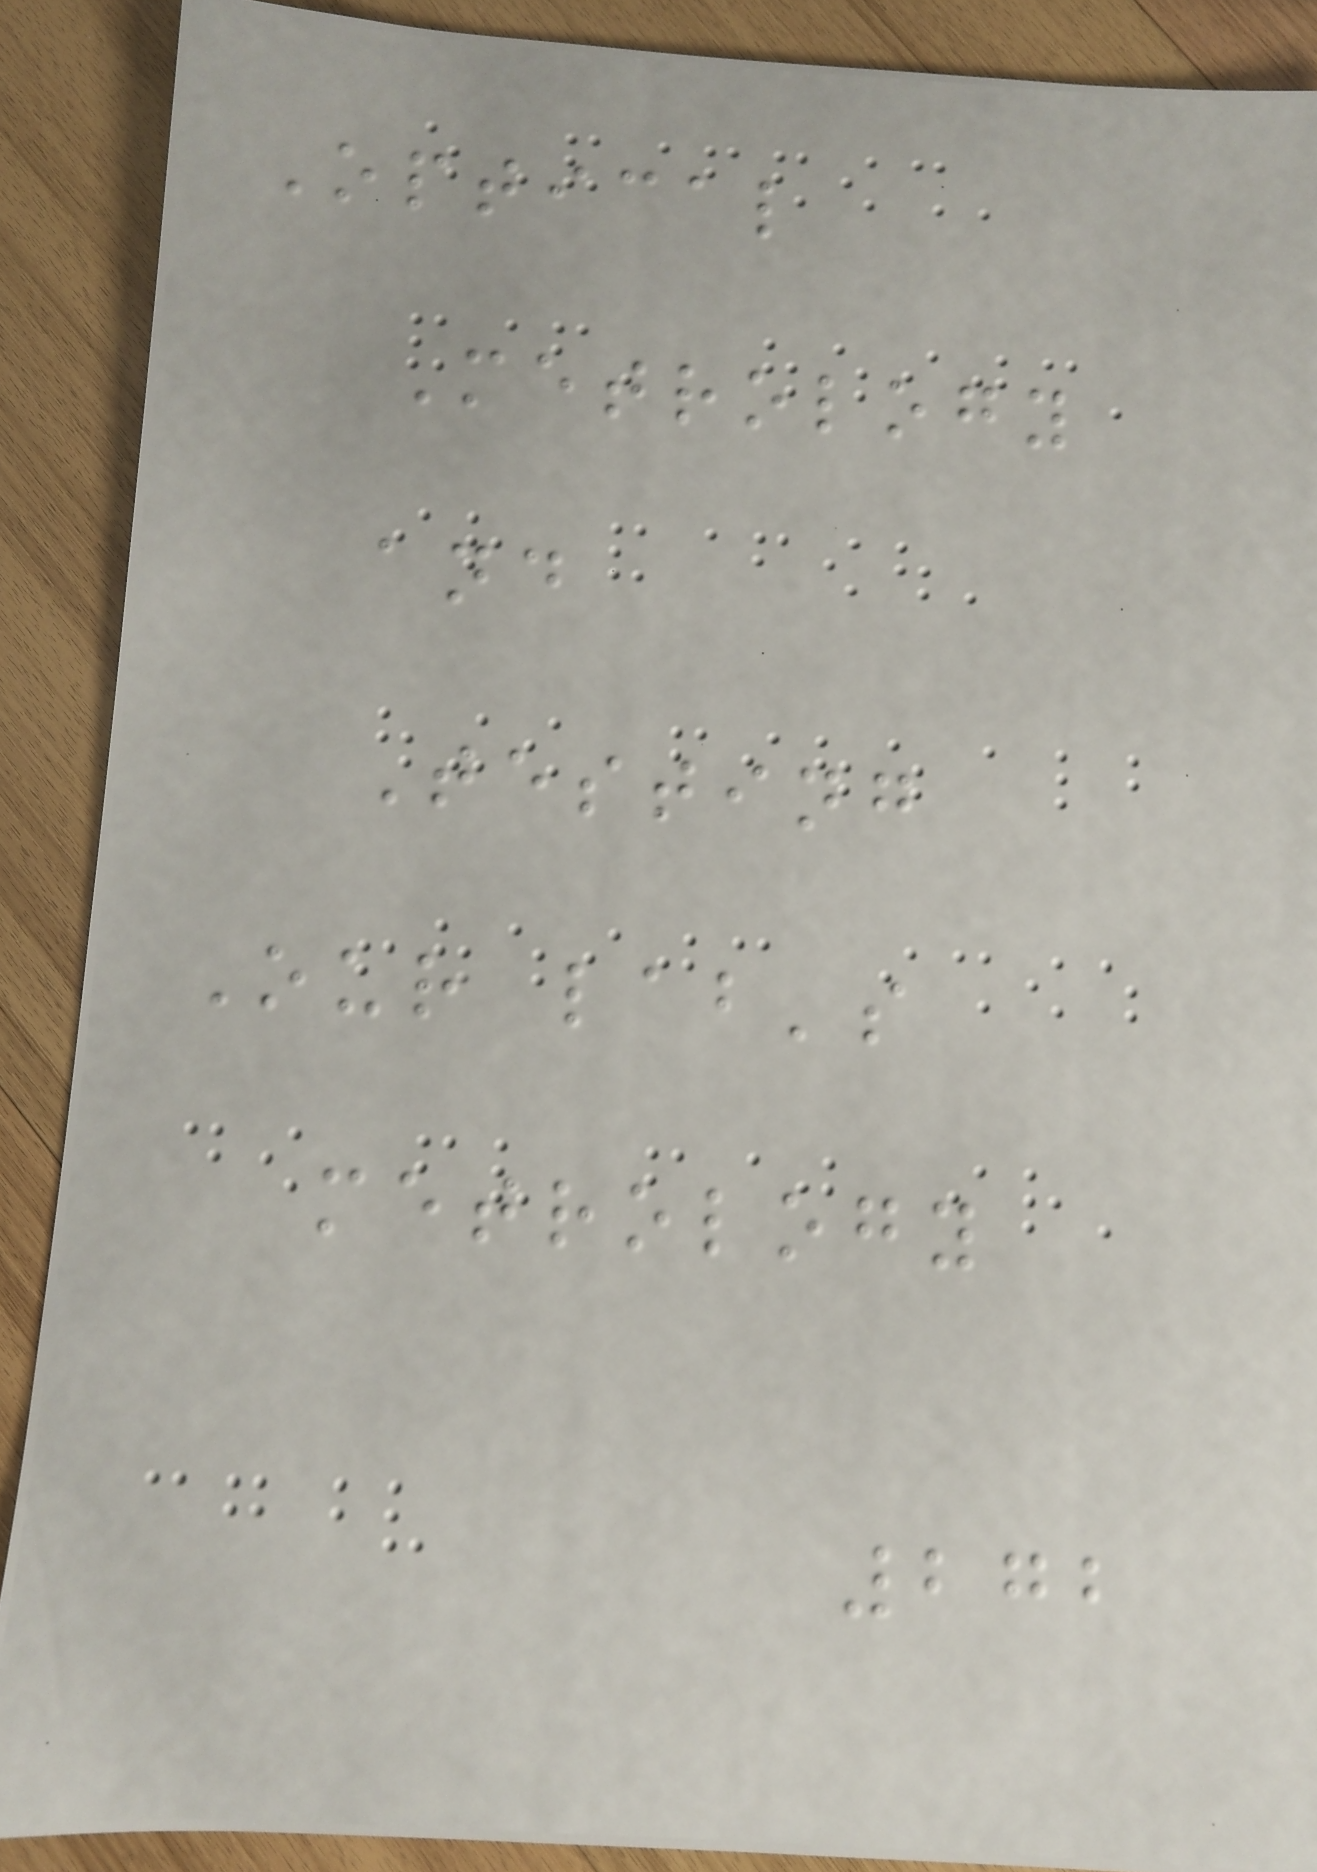Optical
Metrology
and
Testing
Our lab's
metrology
272
